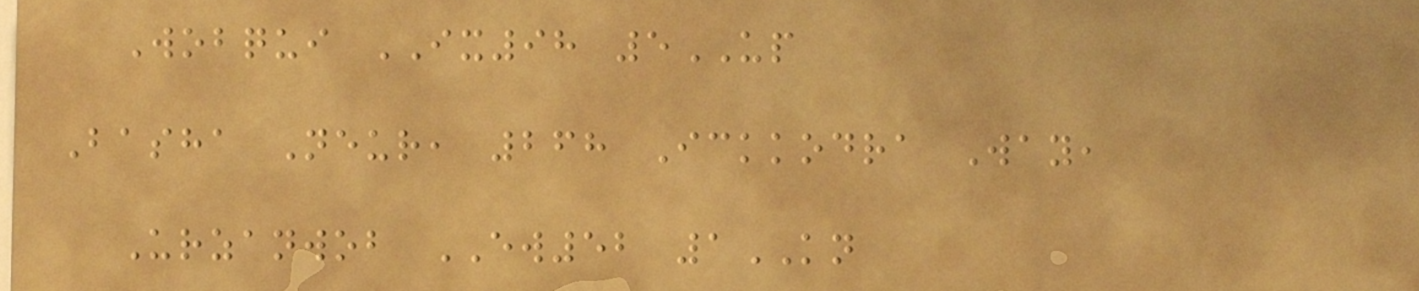Wobqui IX98 5UP
Basha Neur, 268 Ickkodra Way,
Urzanwob EW52 1KN
